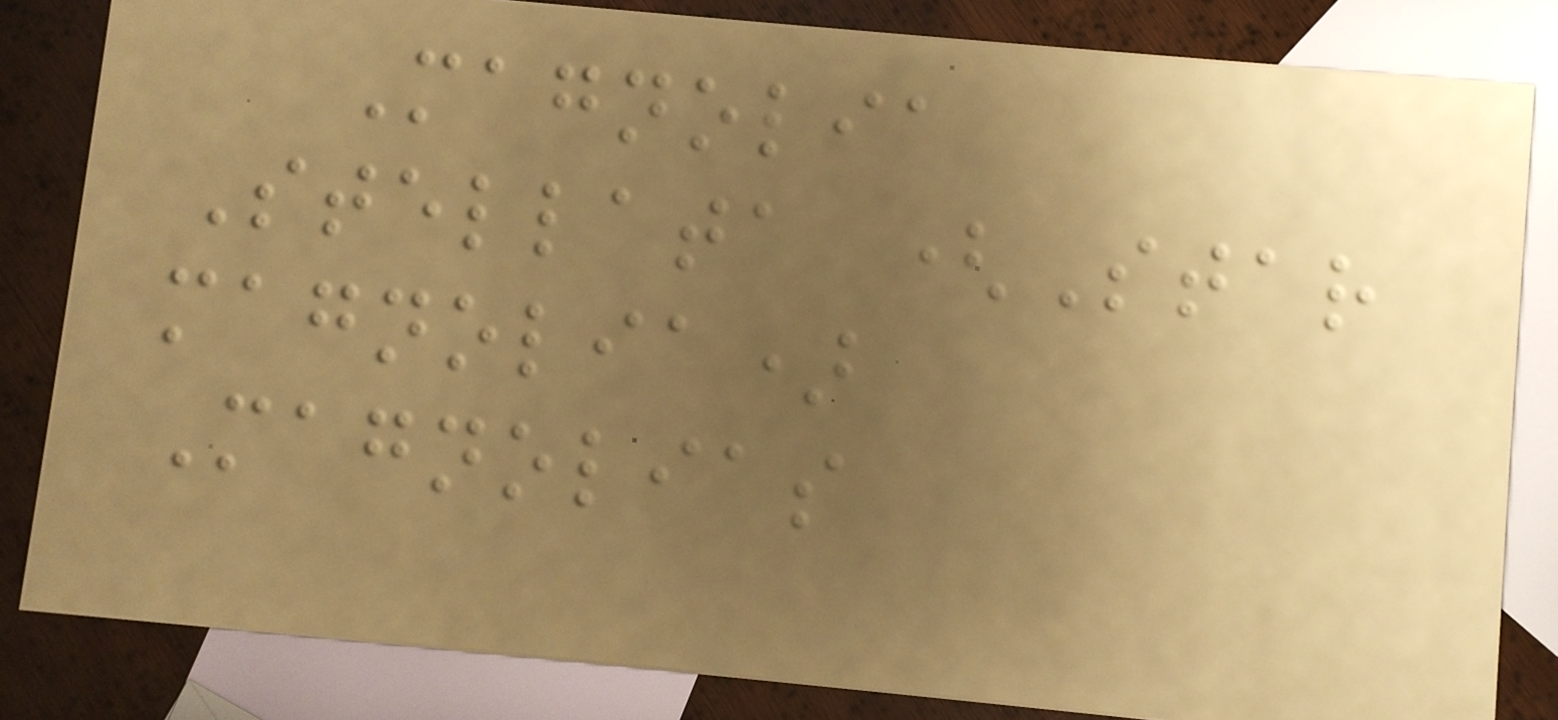Magnolia
Stellata (Star
magnolia)
Magnolias
